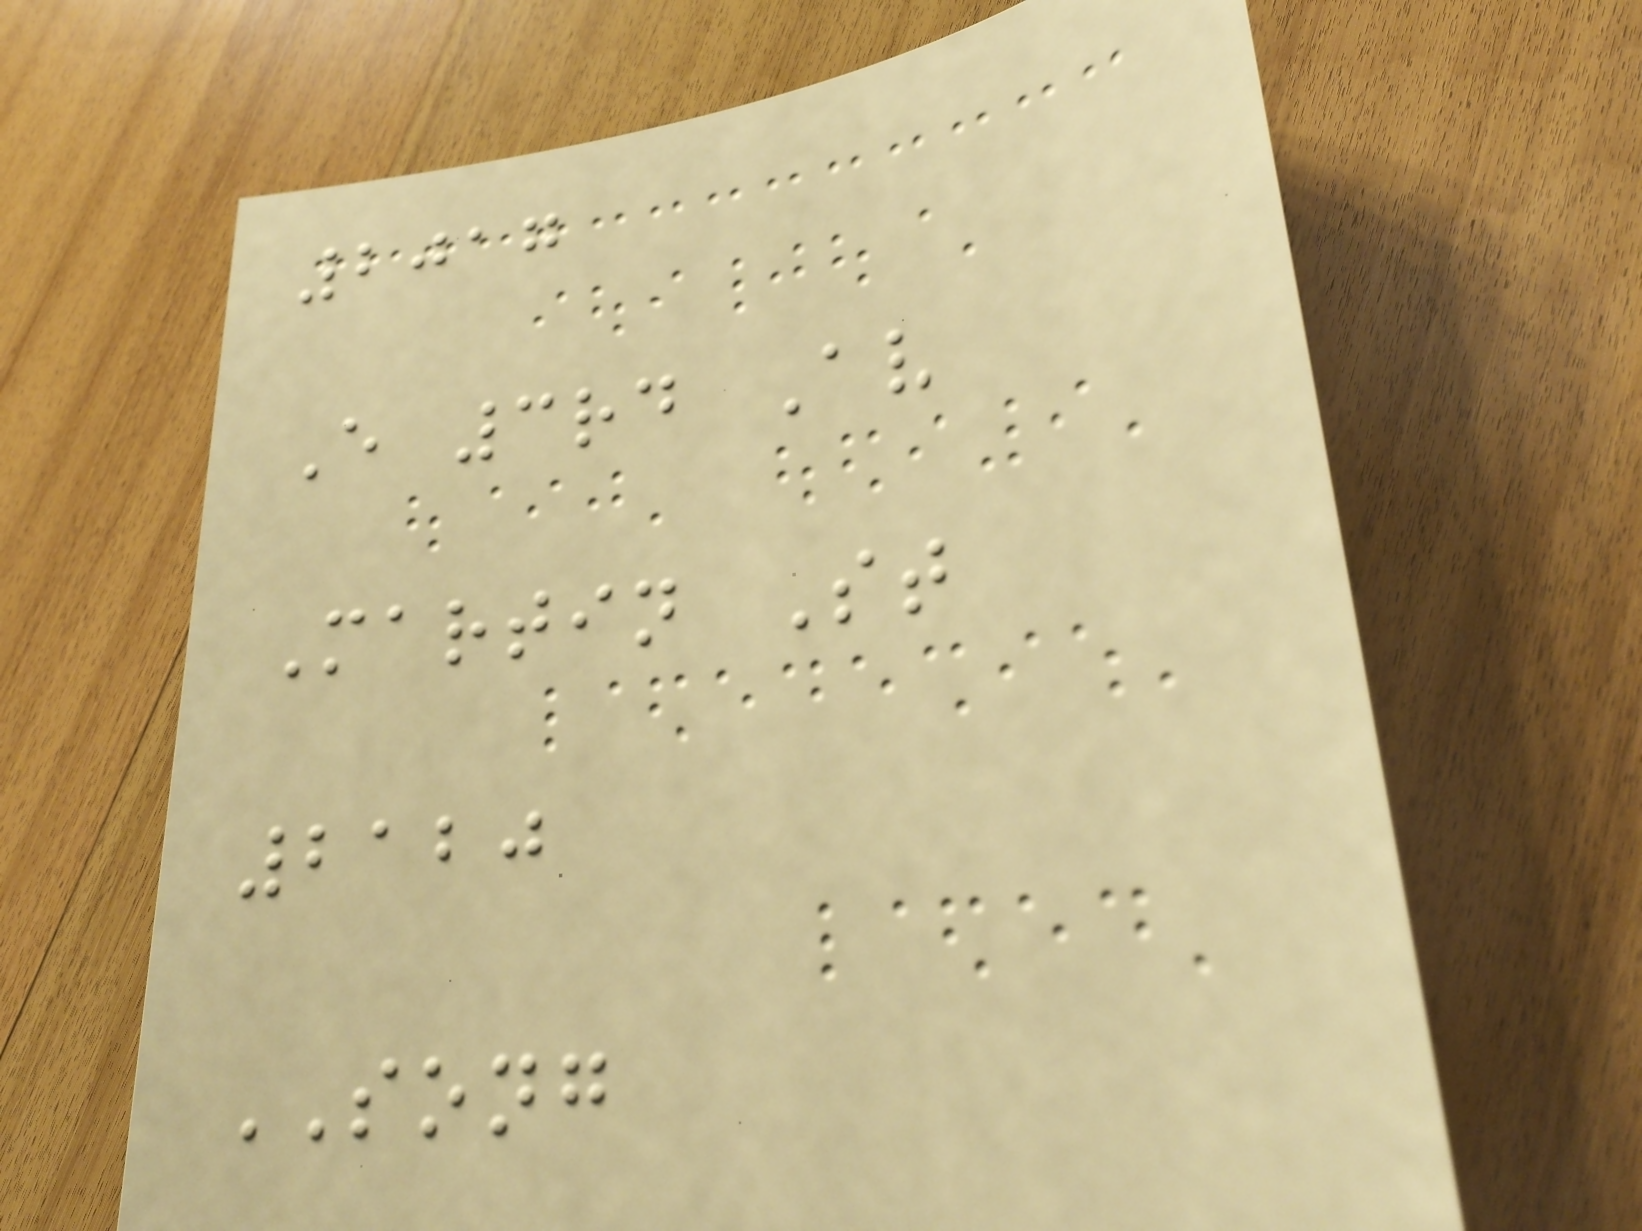2017
E 3rd Av
Martin St
2120
SONG
